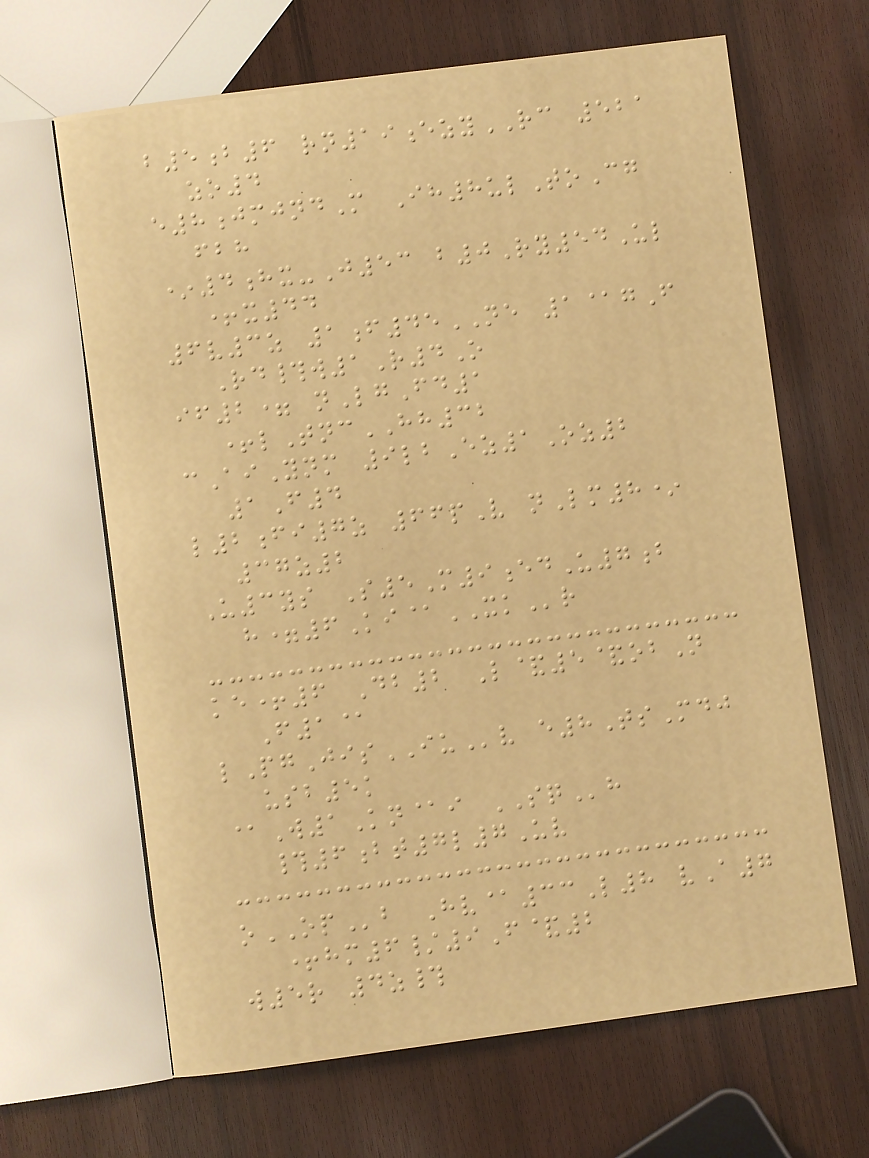b5b6 rn19ezyRC 521
zo4
e8jmjndM Ih8ulToCg
fbh
*4hx-J53 b0Ry54Ul
+x44
6v3z 1f45NE 1@gF
Rd#w1R4O
if2= nLgFd1
+lTncHH32
cAiYnm 9lbEz1Oz2
1F4
l2fi7z 66pV nLm8*
37z2
U3ys S5M9edU7b
h=6Ki@XKr
ke+6 Db2 L&5&obN
F1@
lPgJisIUv e8TsMdj
usb5k
@W1Kn@i SQh
#6bt7l7Uv
oOPb Hv@33L8 vA7
+hm6/9F&2
w5r 4z#
